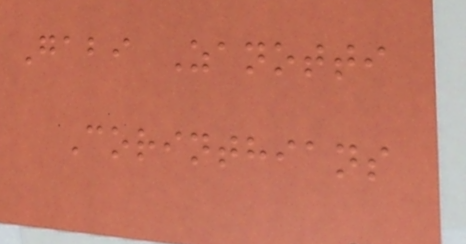Gabi Zanotti
Corinthians
